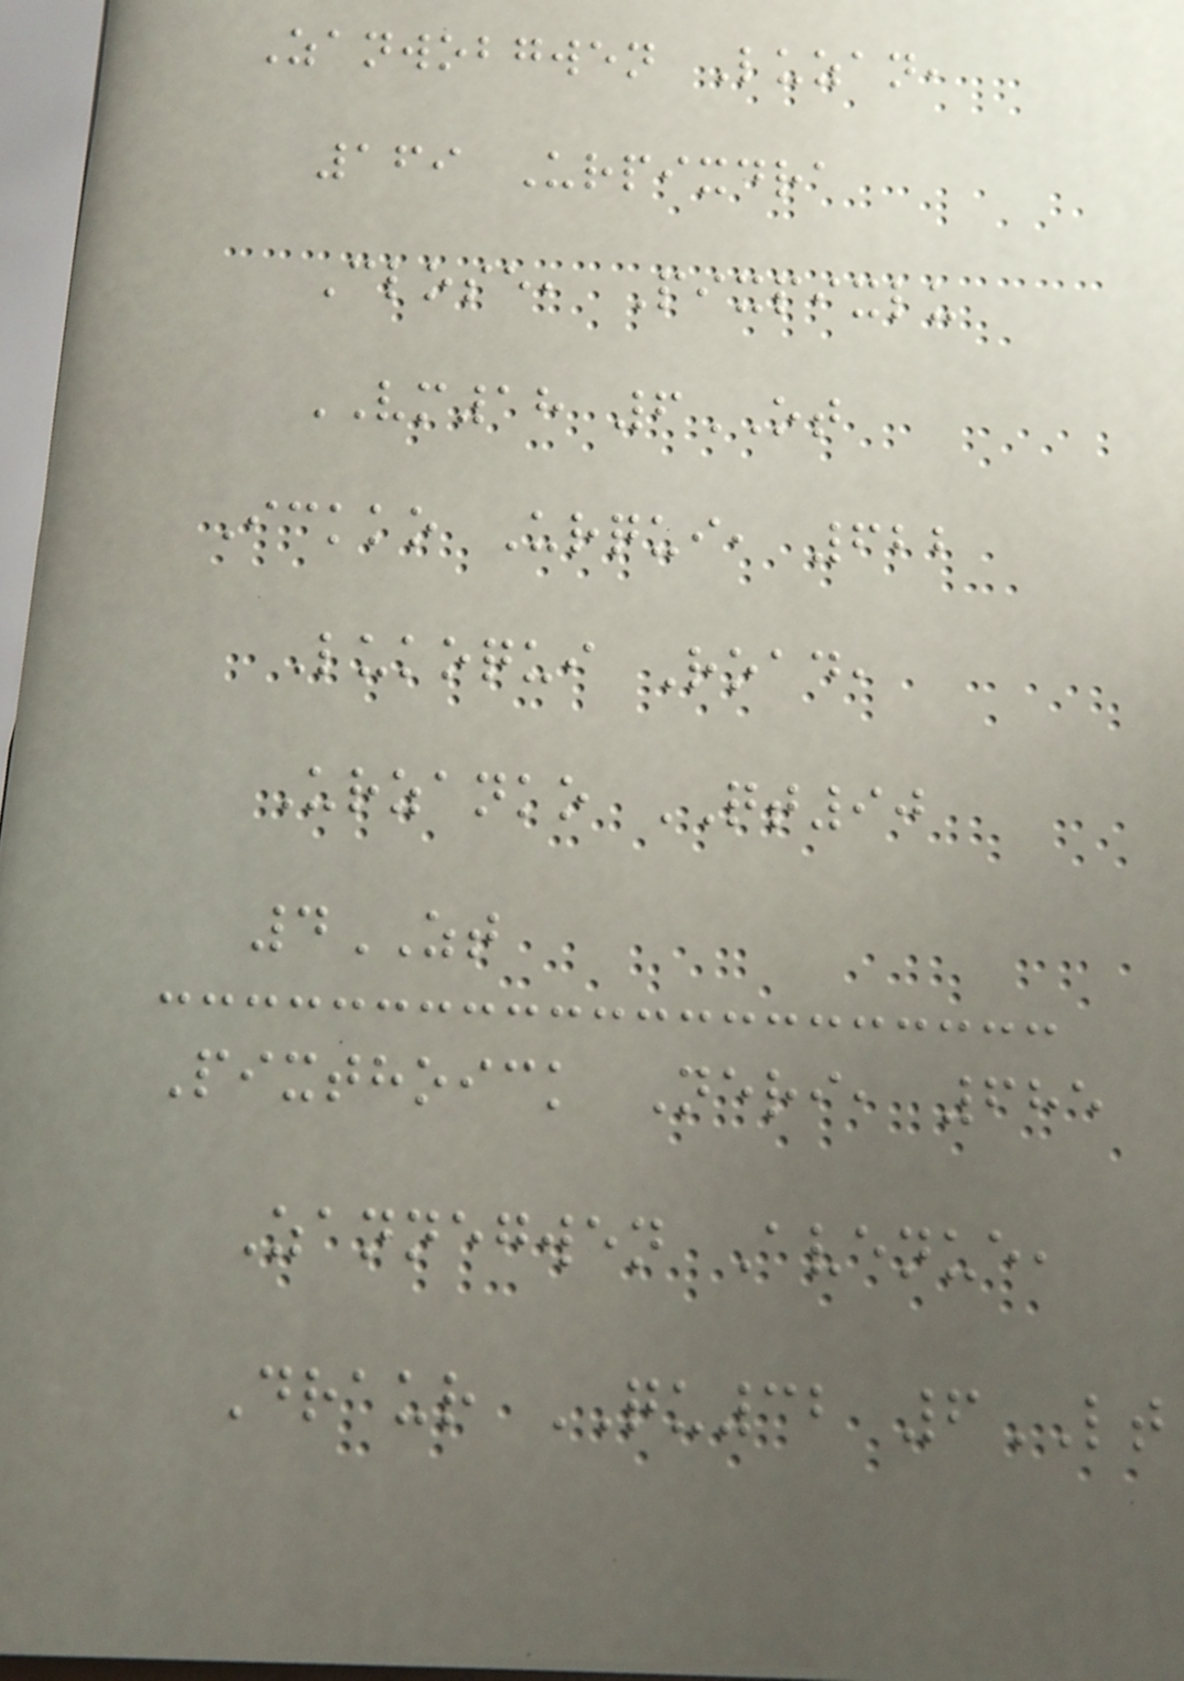Zanwobgwen Luzan,
169 Urpixdra
Close, Pixpixlu
VM18 6OT
Ickko Urqui, 622
Lukoqui Road,
Urzanko QT90
4ZT
Pixthoick Neri, 685
Zannegwen Avenue,
Draur QU32 6LT
